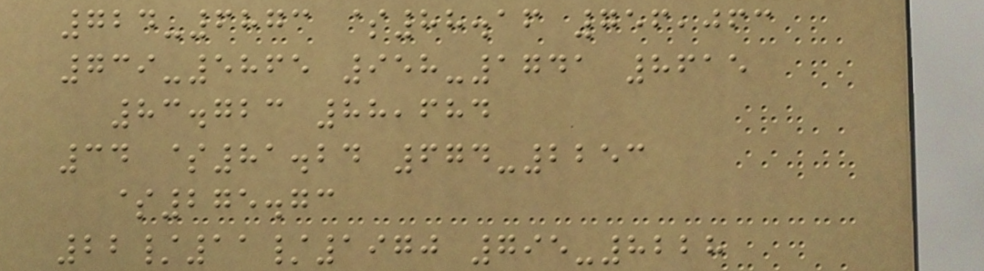724-6873 $88.16 756,063
739-5865 958-1741 8615
83.723 88,684
34 $81.24 674-2253
$275.73
22/11/1970 795-8228
